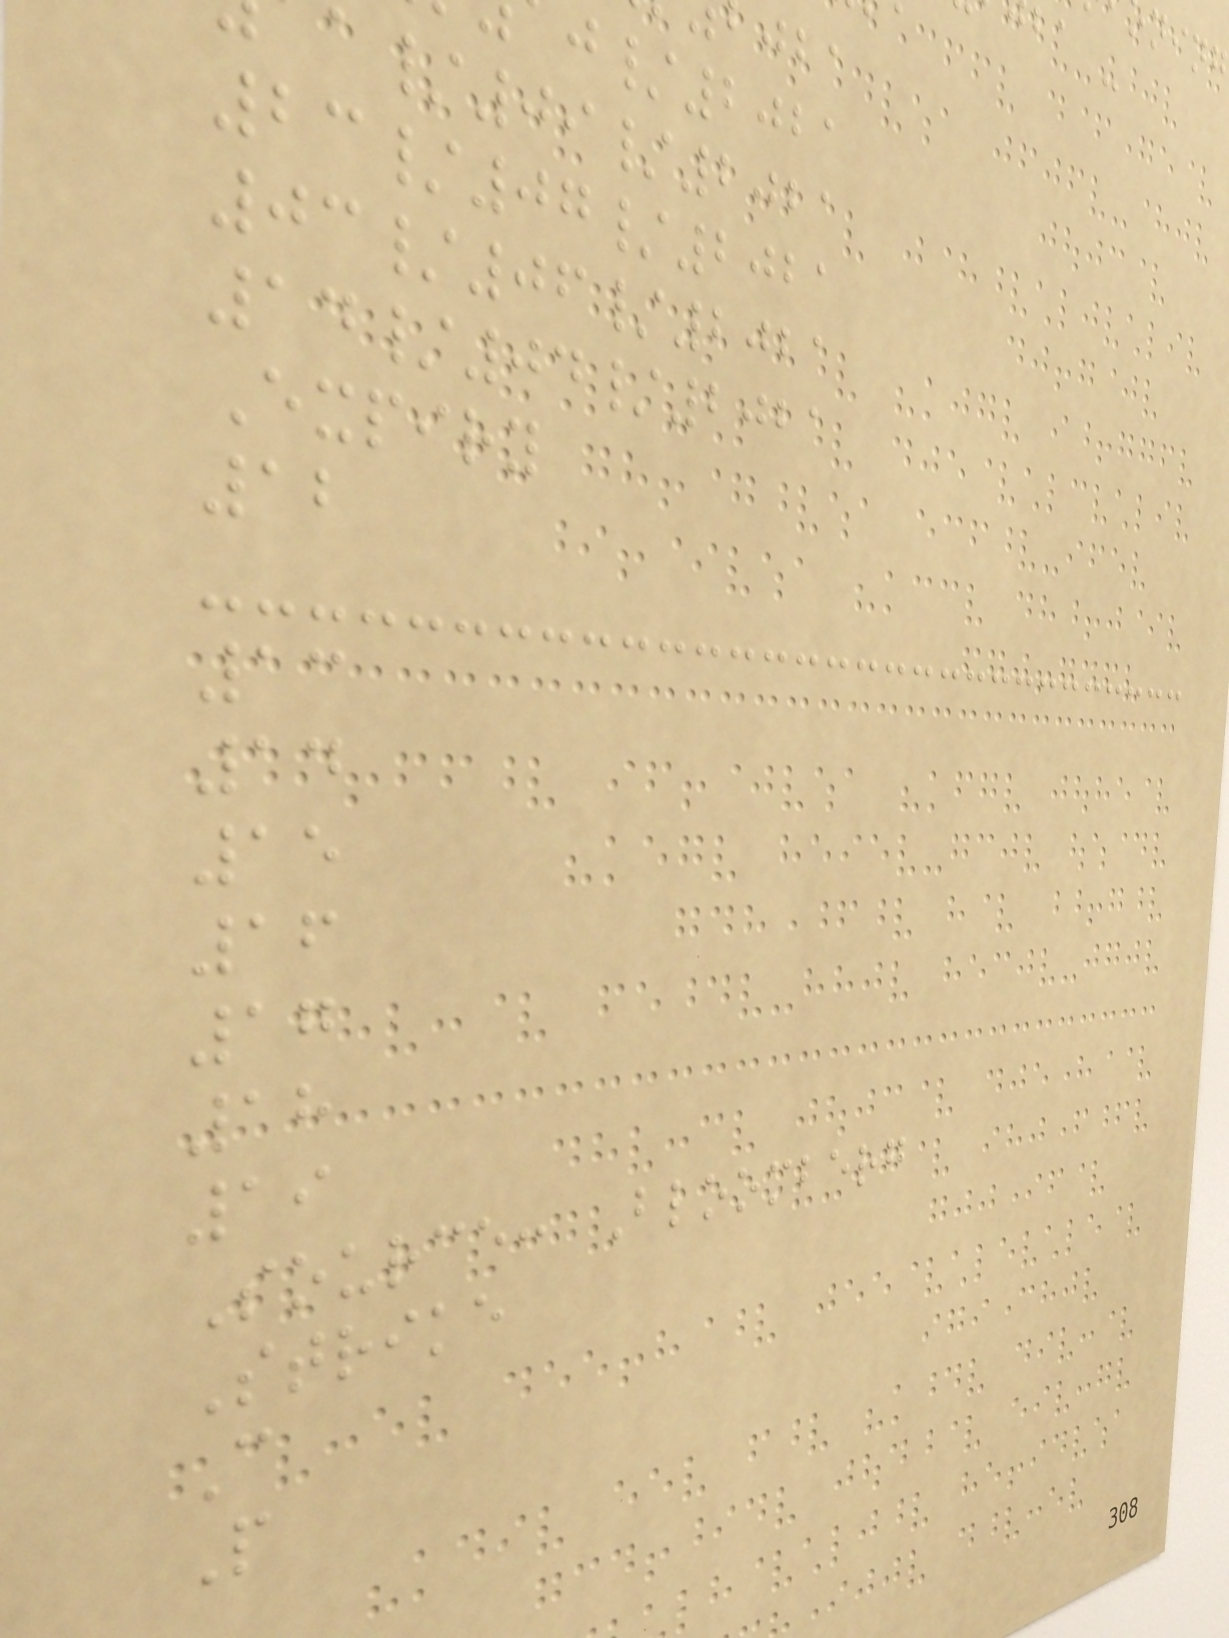/2021
/09/2021
23/07/2021
03/06/2021
14/04/2021
Expiry
12
13
14
15
16
17
18
19
Source: Bloomberg
Strike
C
P
